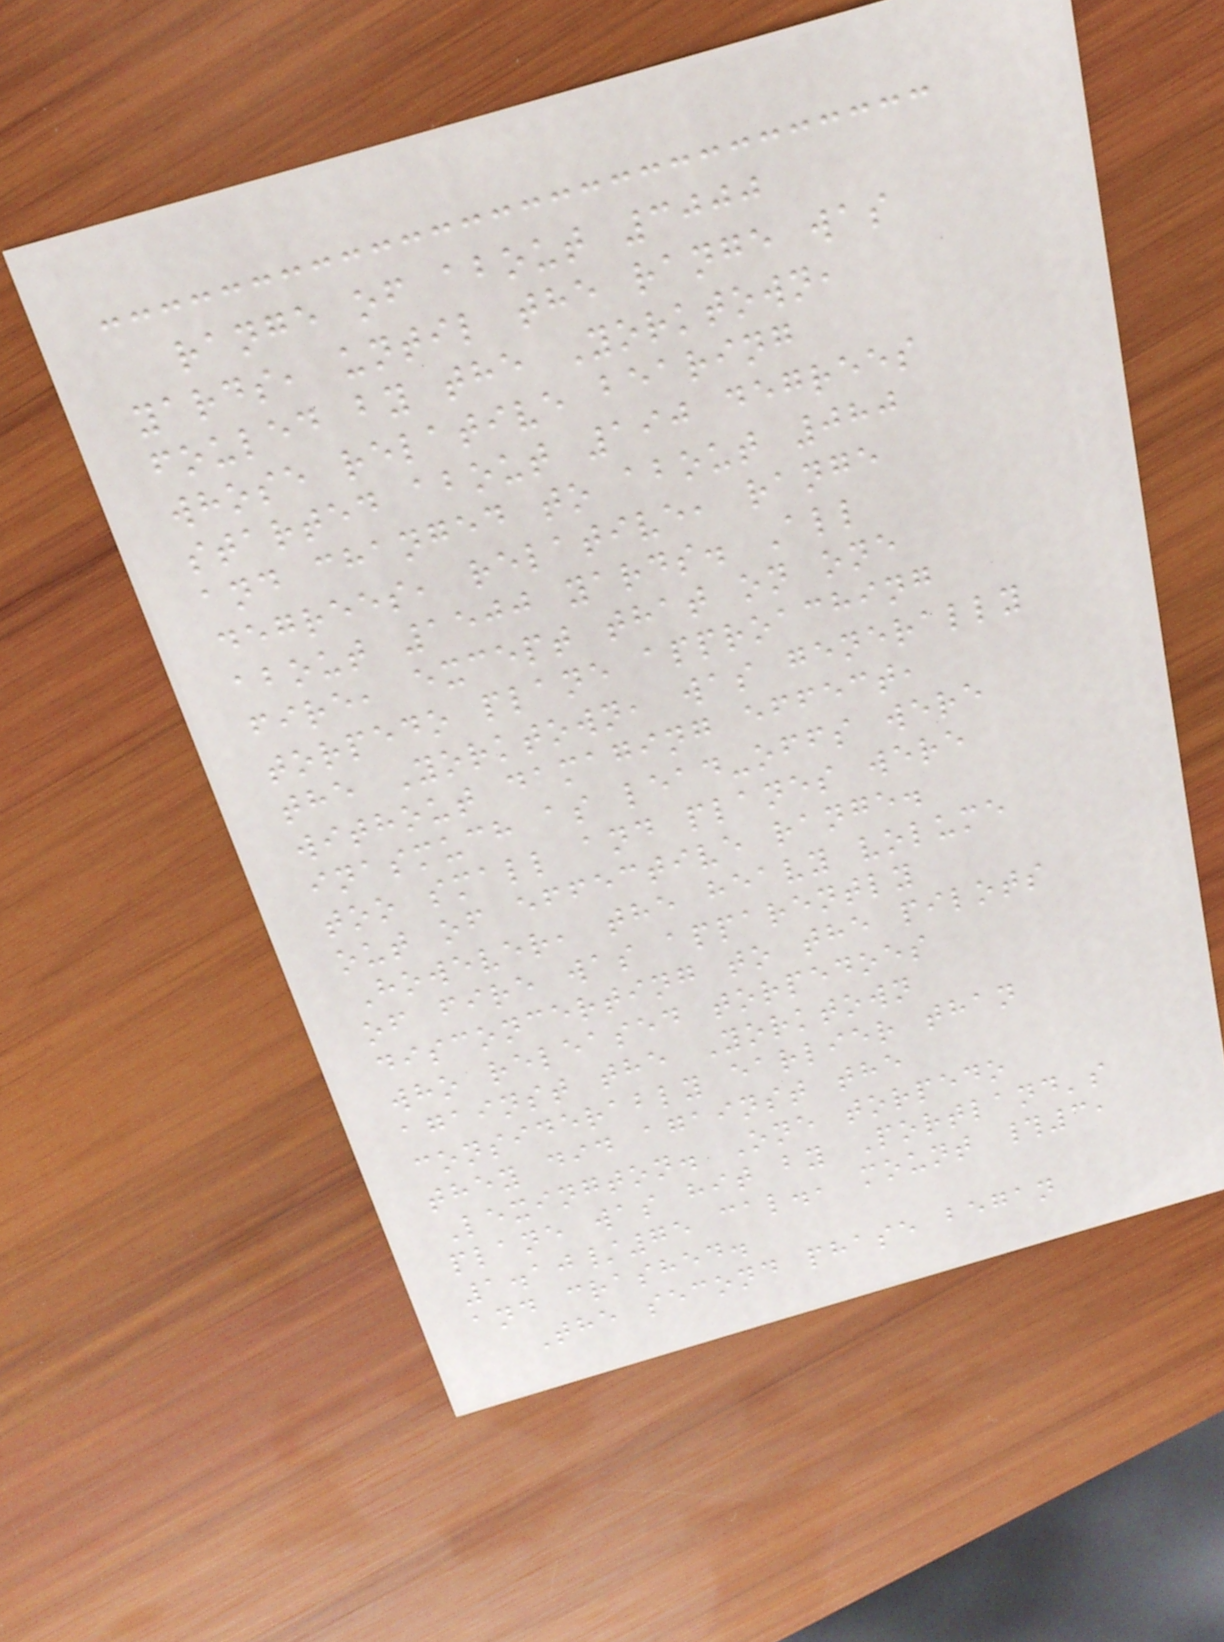range of about 3000
yards, until the range was
fouled by the Yorktown,
whose relative bearing
started about 190 degrees
and changed to about 080
degrees, relative, range
about 1500 yards. All
fire, except that on one
torpedo plane approaching
the Yorktown, was generally
without damaging effect,
inasmuch as lead-offs were
too small and planes were
out of effective range.
However, the heavy volume
of fire was apparently
disconcerting to the pilots
who released torpedoes
against the Yorktown
considerably earlier than
they did against the
Lexington. One torpedo
plane was hit by Portland's
1.10/75 cal., mount #3,
and crashed.
The second phase began
